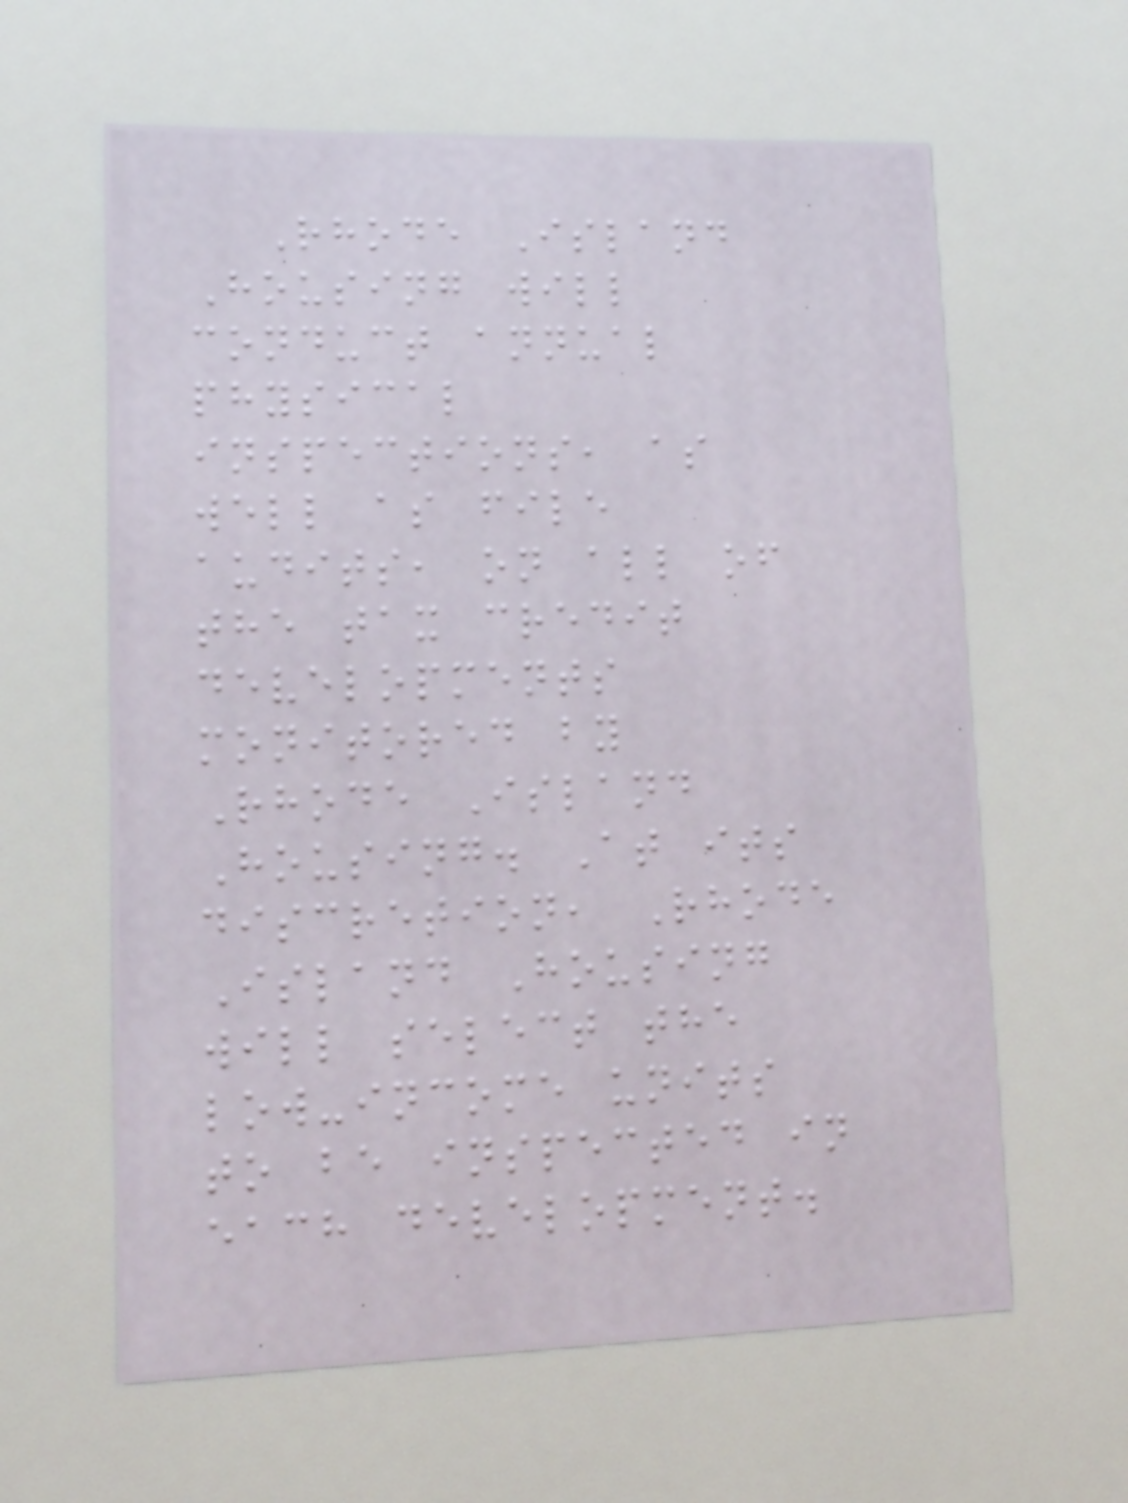Rhode Island
Housing will
conduct annual
physical
inspections, as
well as file
audits, on all of
the tax credit
developments
monitored by
Rhode Island
Housing. At its
discretion, Rhode
Island Housing
will select the
low-income units
to be inspected in
each development.
